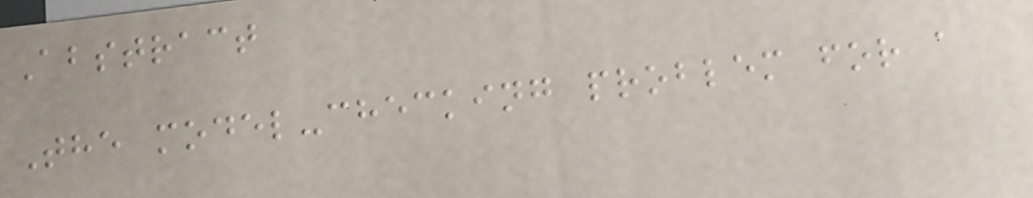Abstract
The model-checking problem for a
